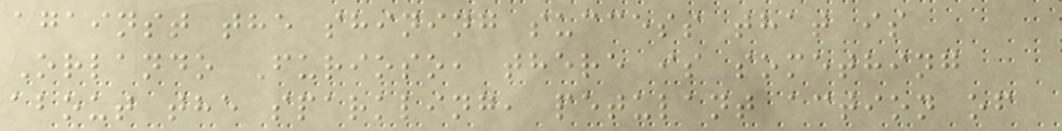against the shining success that is
Orlando Furioso, there is something
about the sparkling, petulant action of
